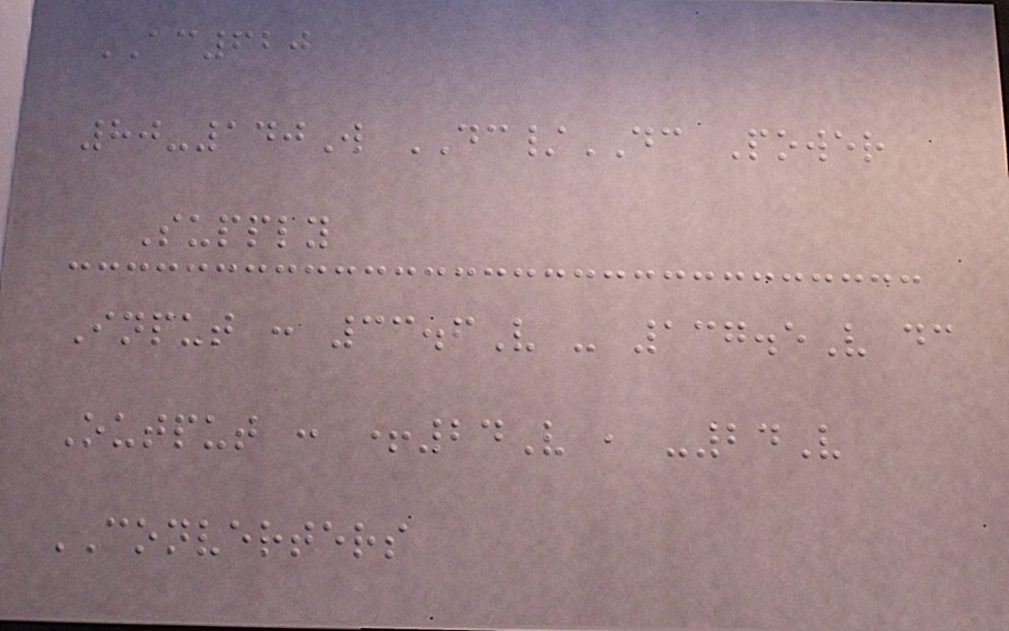AC620
80-140W DC/DC Power
Supply
Input : 33.6V - 137.5V dc
Output : +24V , -24V
CONVERTERS
